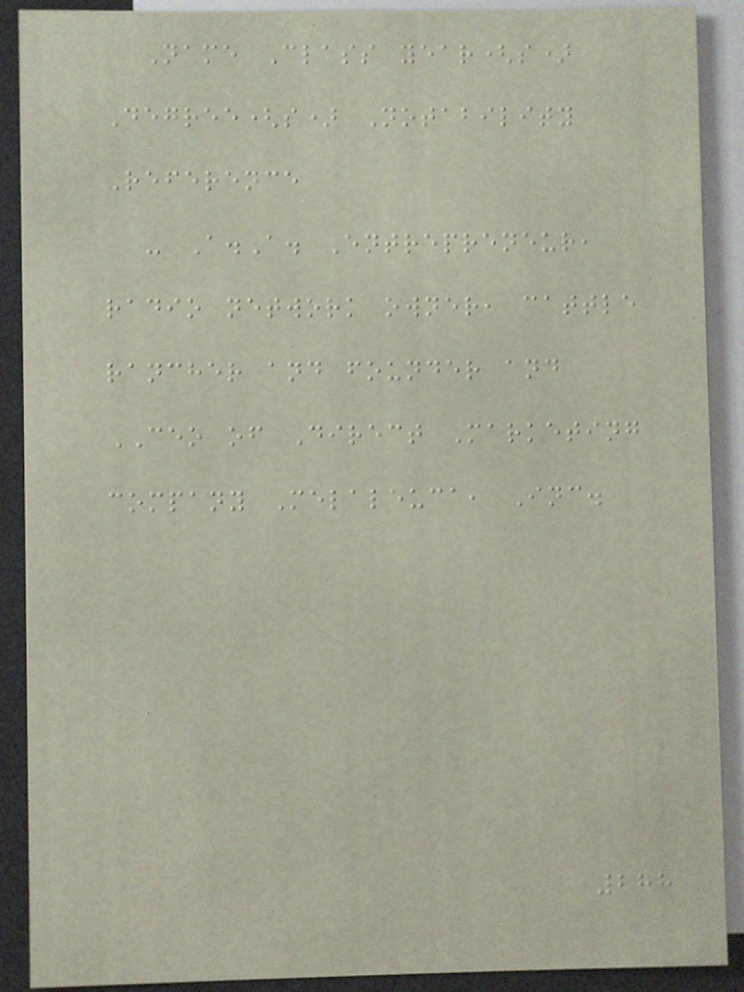Name Class year(s)
Degree(s) Notability
Reference
- A.A. Entrepreneur,
radio network owner, cattle
rancher and founder and
CEO of Direct Marketing
company Melaleuca, Inc.
288
